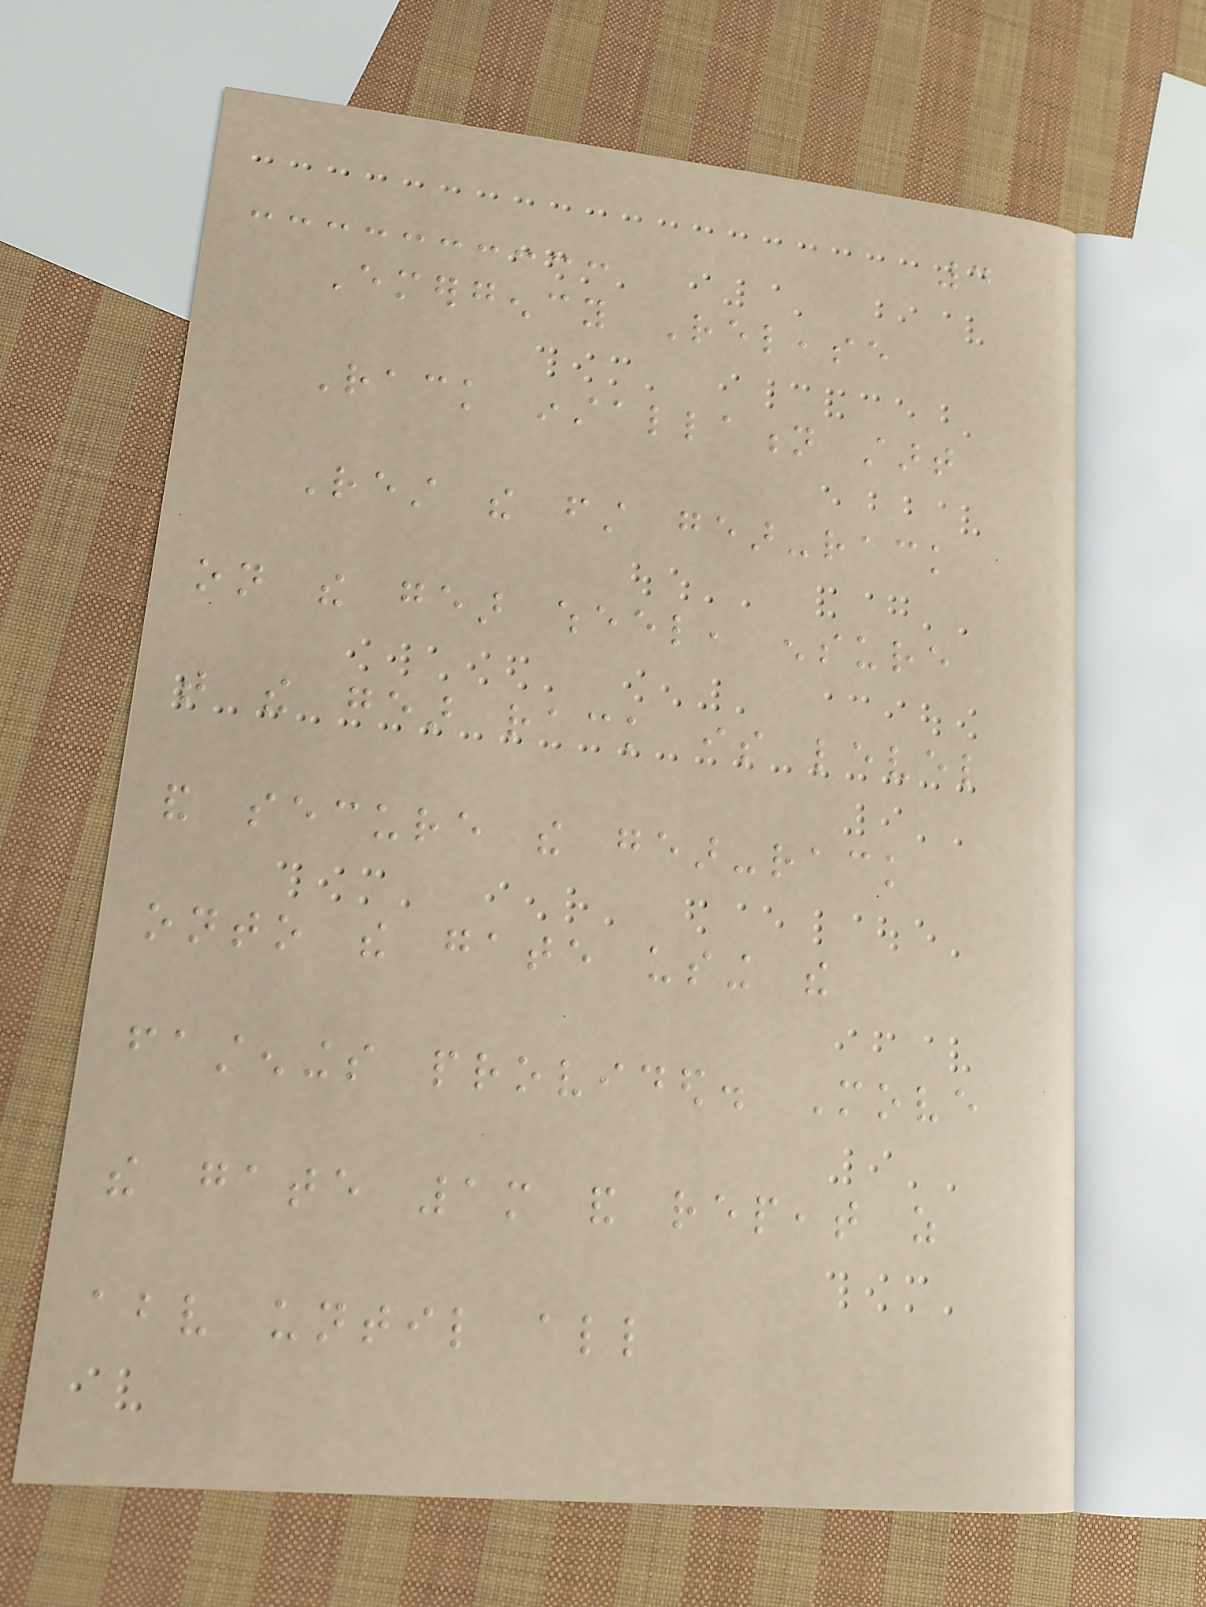4
Emergency Release
Rack installation start
Rest the first gear-rack
on the gear wheel, ensure
that the gear rack is level
and secure the gear-rack
onto the gate using the
fastenings provided. Move
the gate 1m and repeat as
above until all
